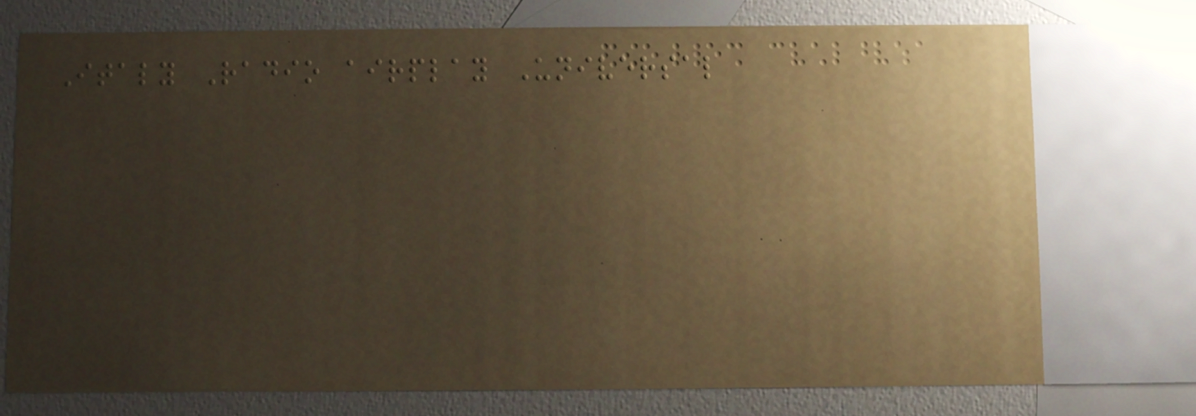Italy Radio airplay Universal
